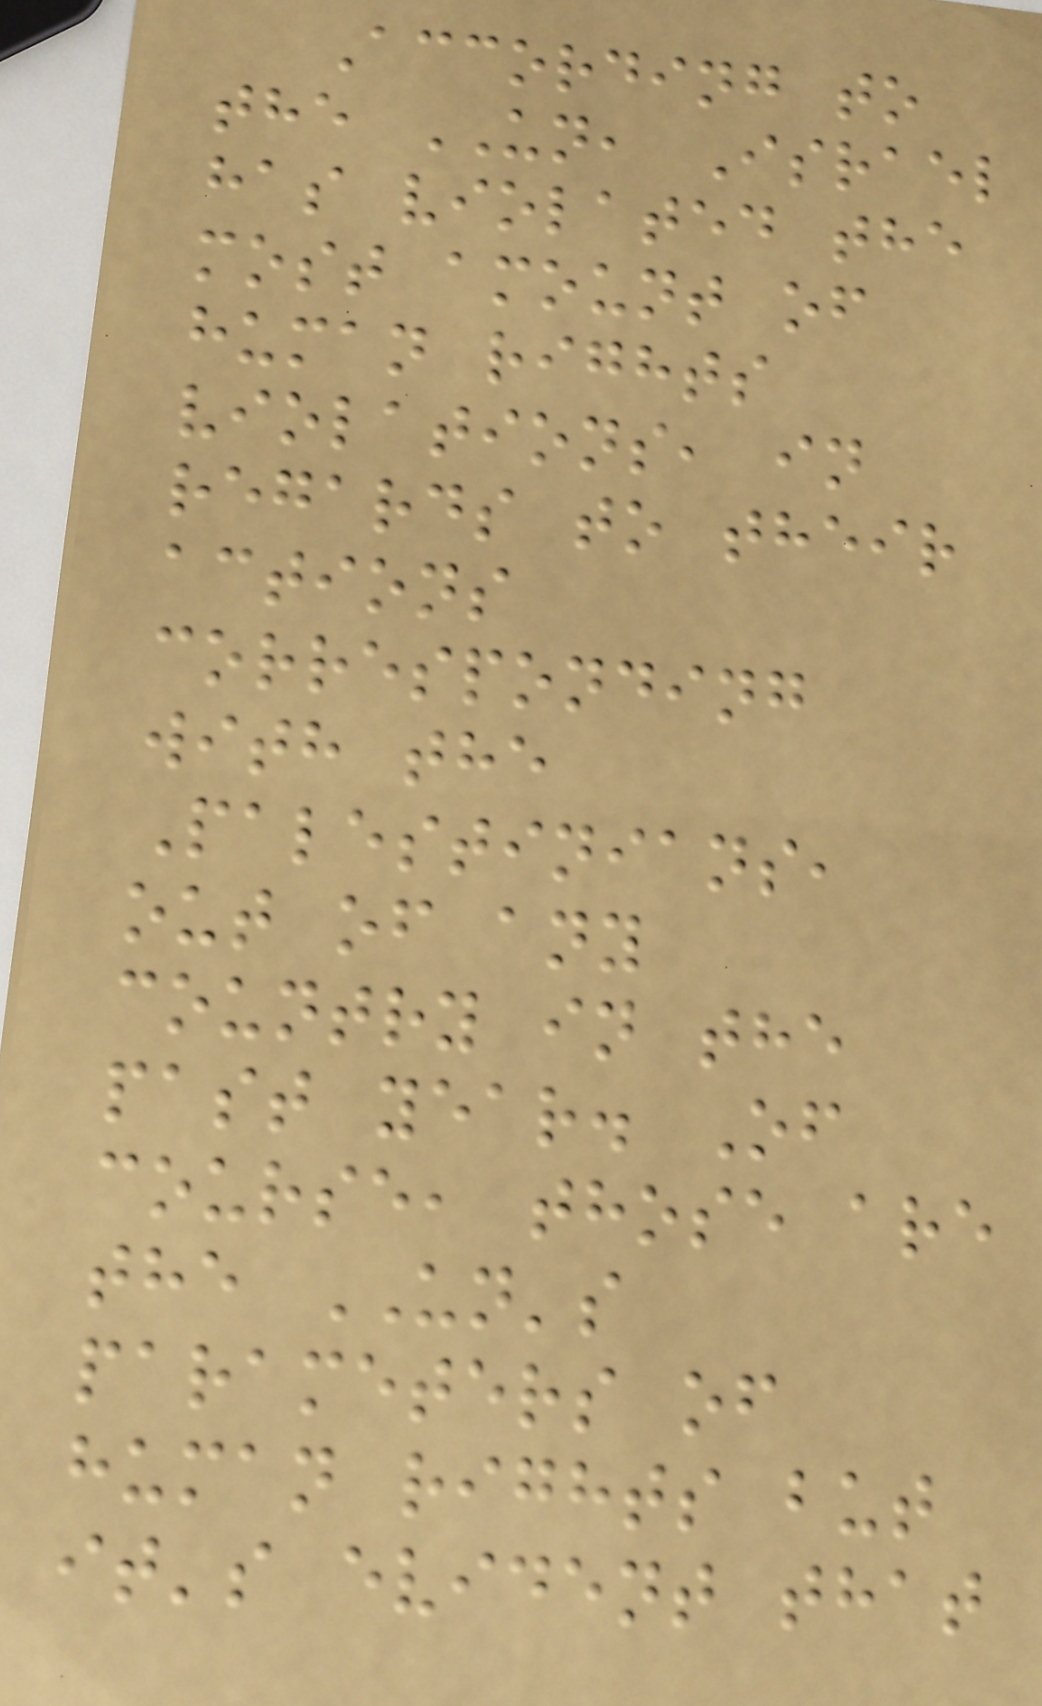According to
the UN, Israel
has violated the
most amount of
human rights
violations, in
regards to their
actions
corresponding
with the
Palestinians,
out of any
country in the
past year. Of
course, those are
the UN's
parameters of
human rights but
it's evident that
